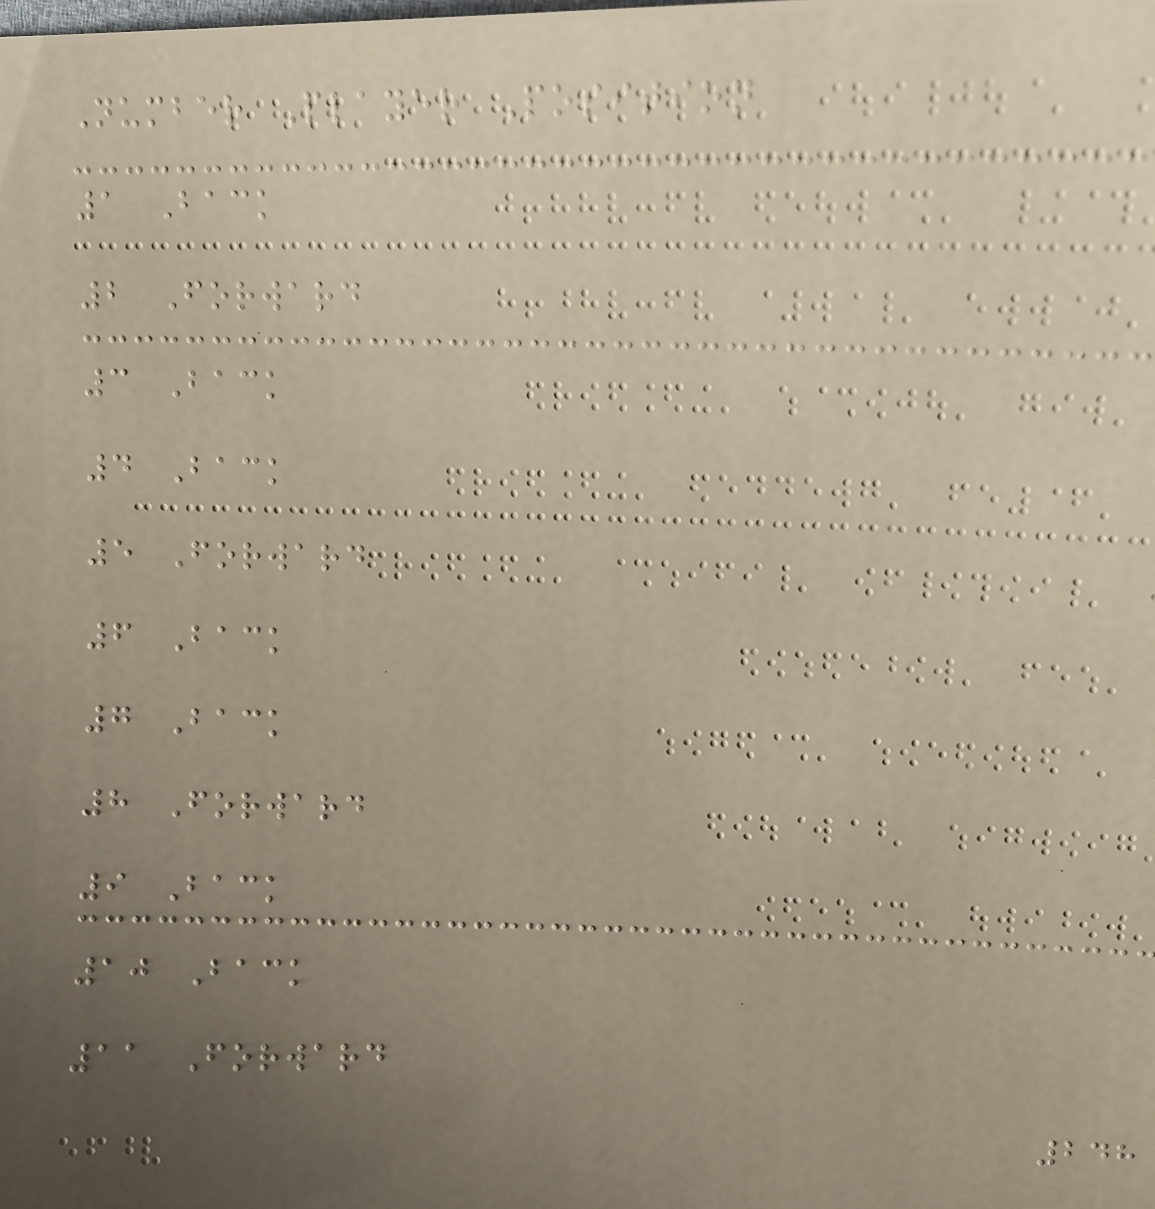Number Player Position
1 Back
2 Forward
3 Back
4 Back
5 Forward
6 Back
7 Back
8 Forward
9 Back
10 Back
11 Forward
248
